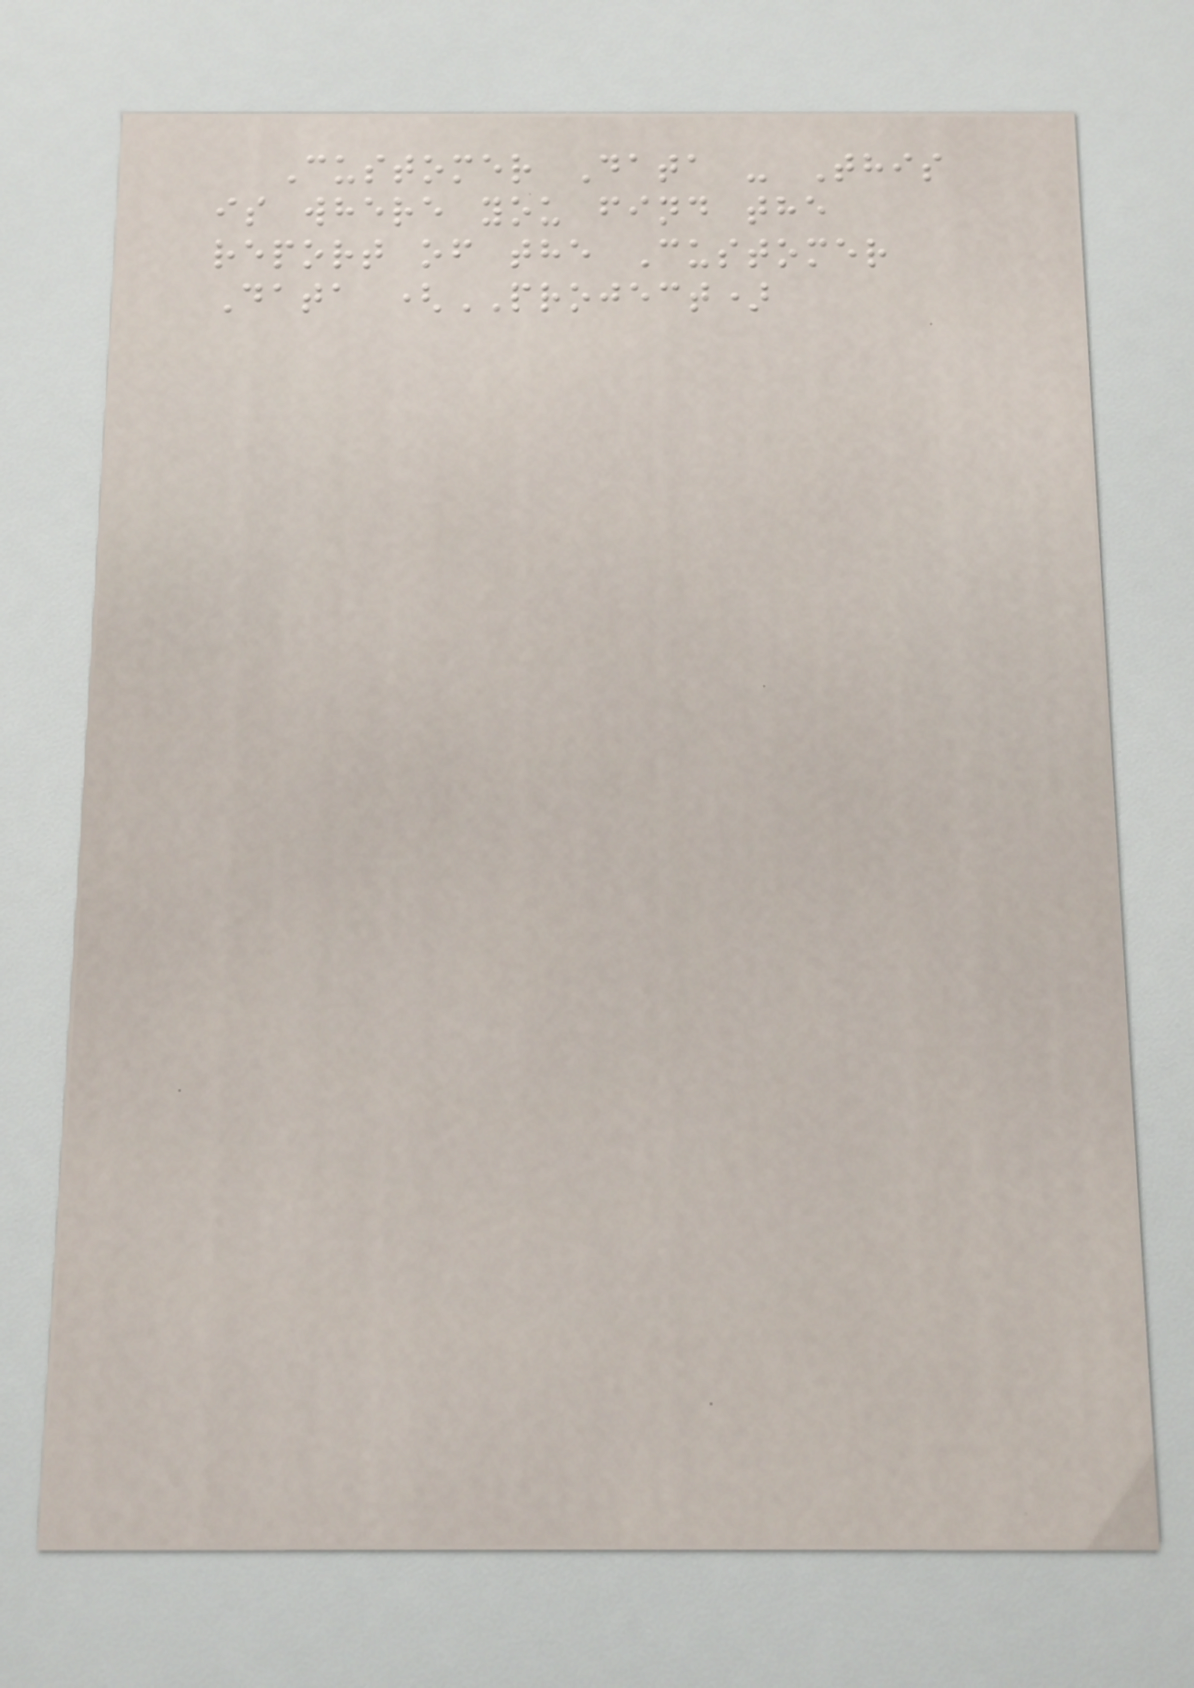Customer Data - This
is where you find the
report of the Customer
Data (PROJECT)
